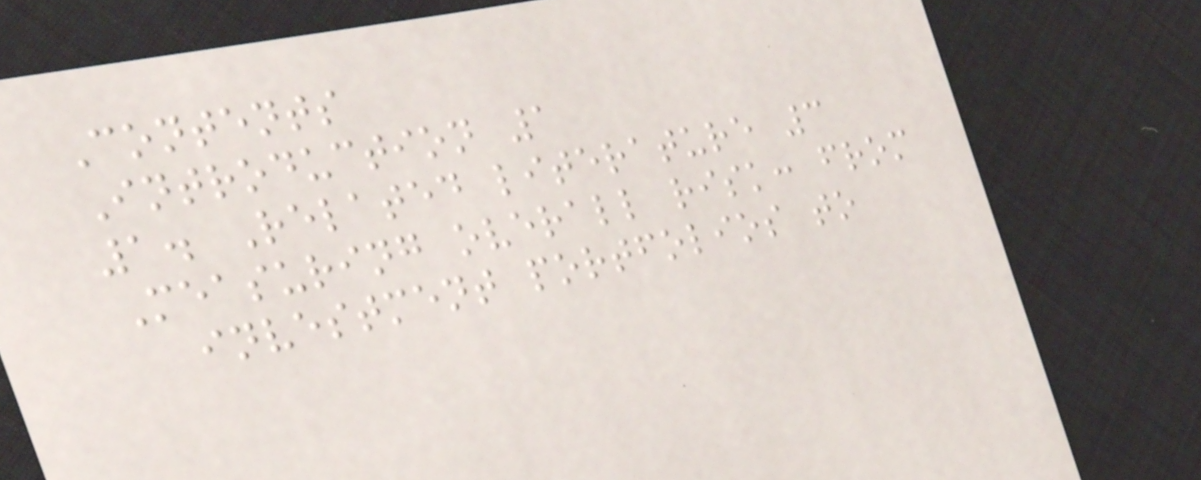Contents
Introduction 1
1. Related literature 3
Measuring overall risk: from
investment portfolios to
